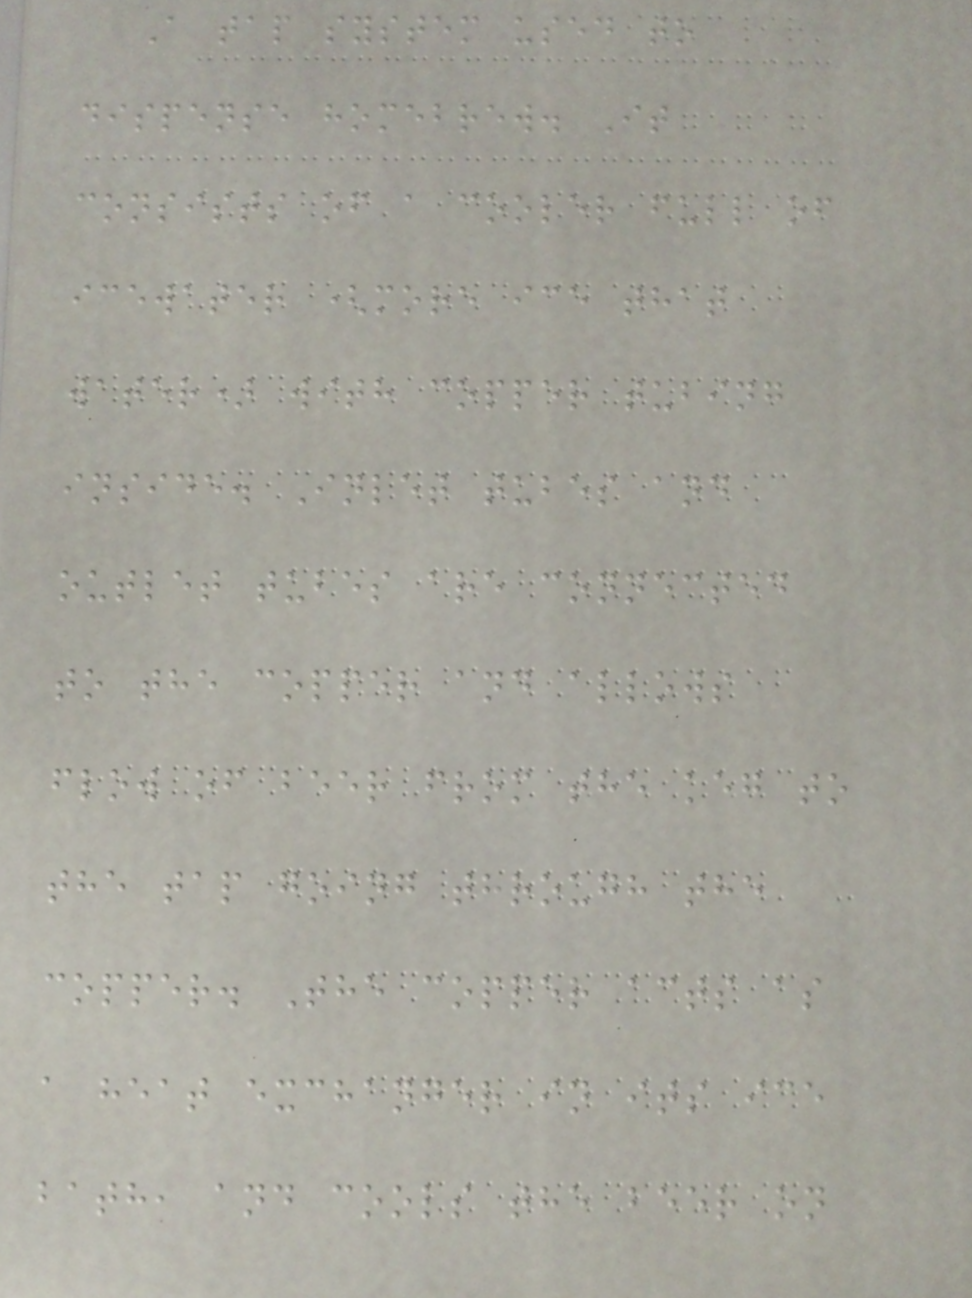A tap system used to
dispense homebrew. It
consists of a cooler full of
icewater (more ice that
water) with copper tubing
inside. Inlet tubes and
outlet tubes are connected
to the copper and allows
flow of beer from the keg to
the tap going through the
copper. The copper acts as
a heat exchanger in its ice
bath, and cools the beer on
